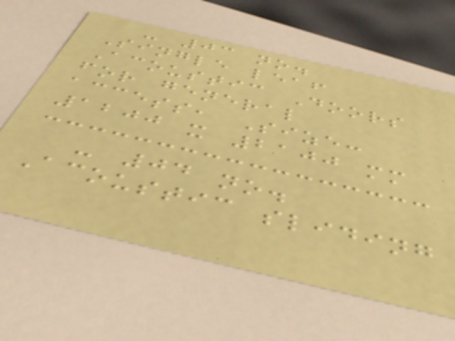- 03 no.
Single leaf
Acoustic Doors
for general
access, Size:
1200 x 2100 mm
- 04 no.
Acoustic sliding
